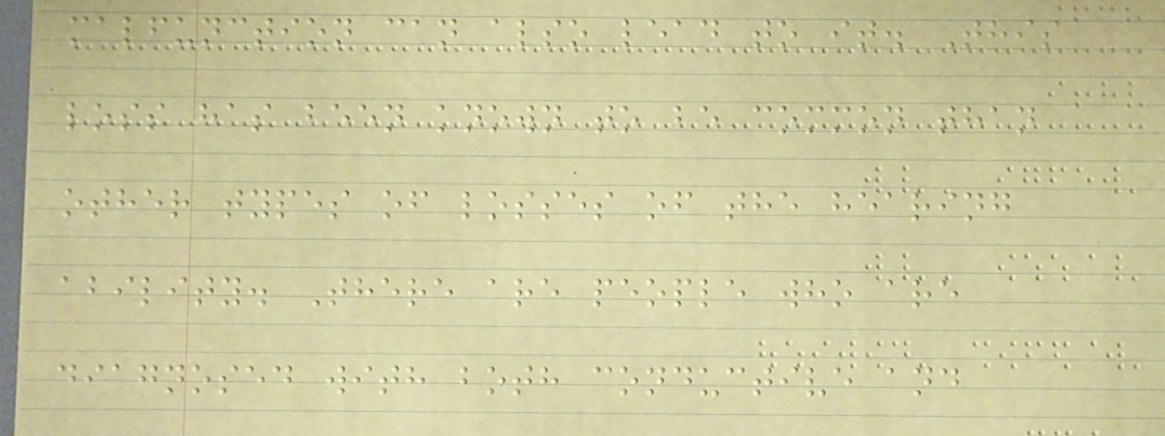malfunction can also lead to it. This
loss has been known to be common than
other types of losses of the hearing
ability. There are people who are
diagnosed with both conductive and
